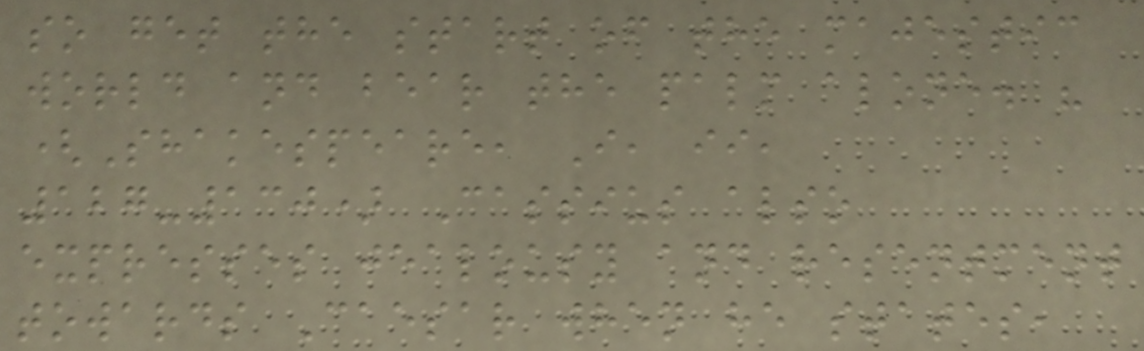so get the start of the majestic
world and bear the palm alone. "
(Shakespeare, I, ii,
127-130) Cassius also
expresses jealousy and resentment
towards Caesar when he states,
